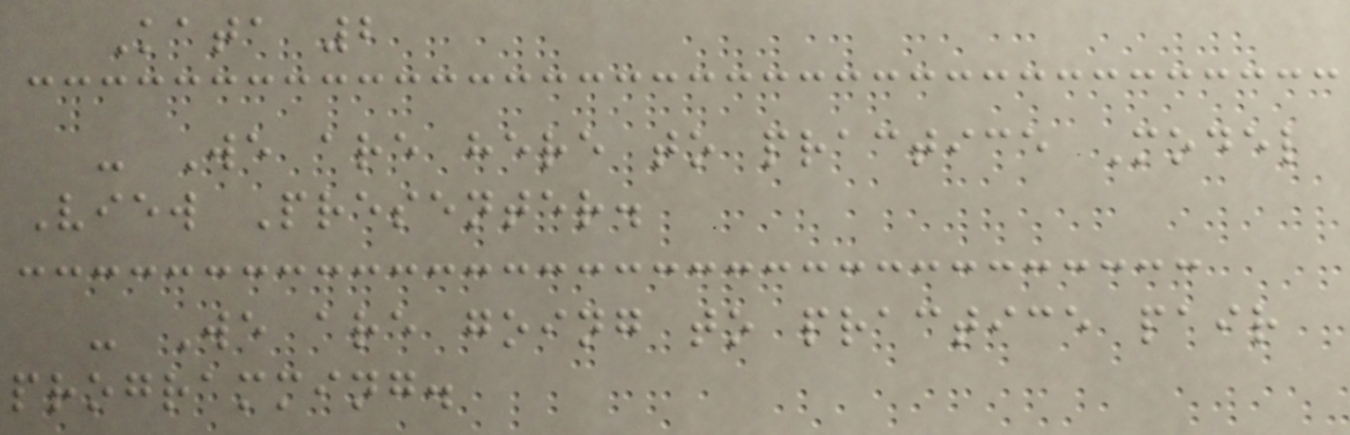Kata 2
- We are here to practice Model
View Presenter.
- We are going to practice pair
programming.
